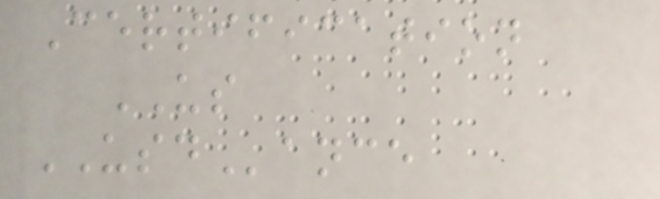Certification
US
USDance
